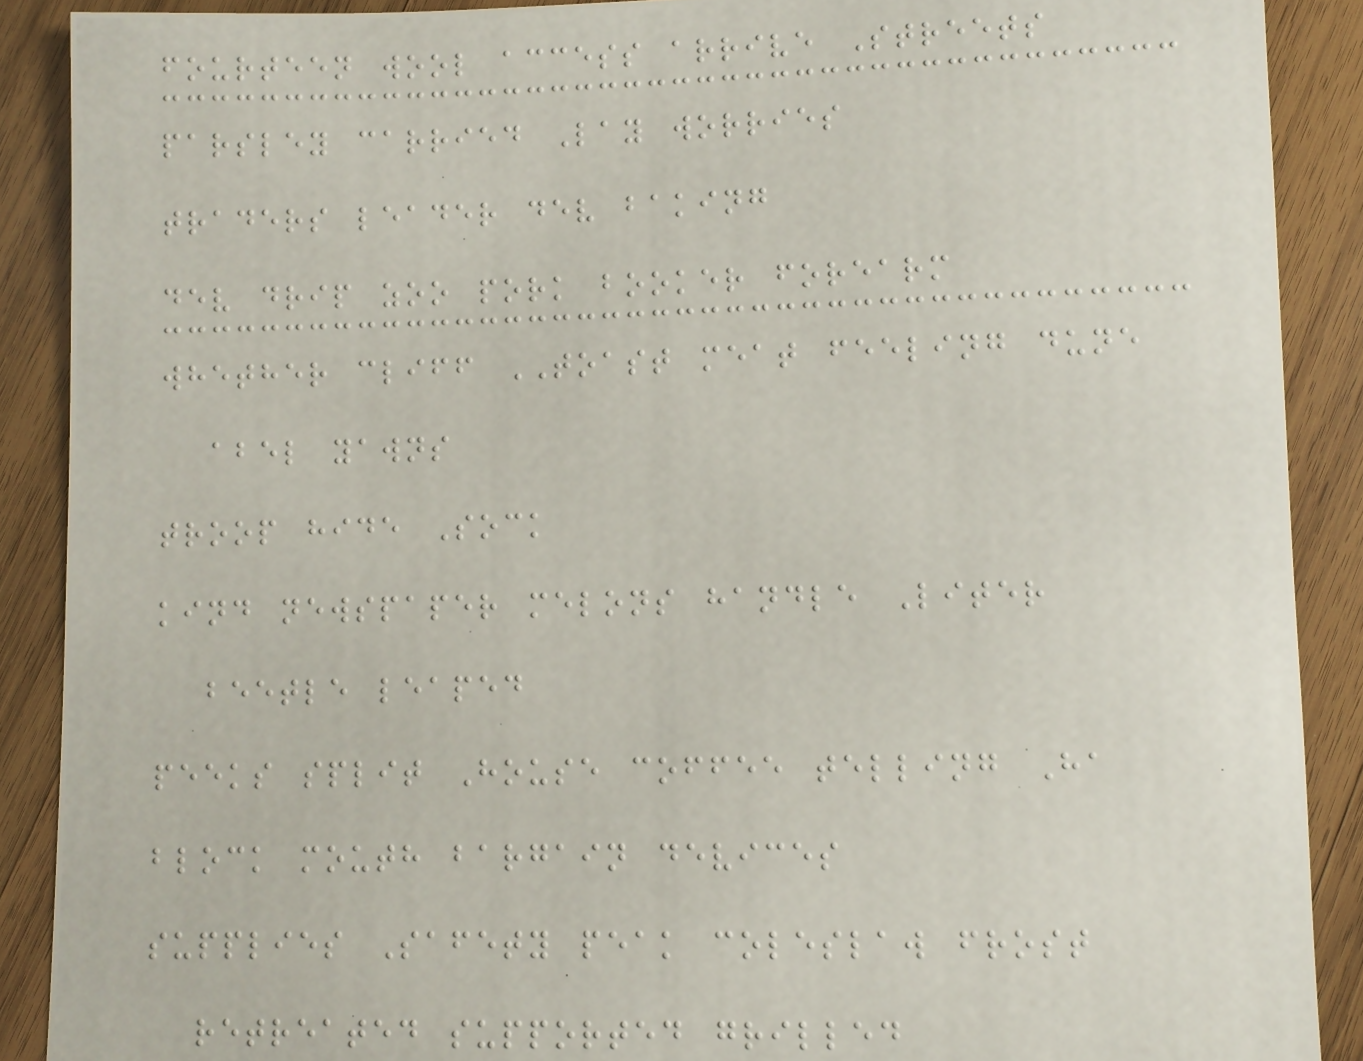fourteen wool access arrive Streets
parsley carried Lay worries
traders leader dev baking
dev drip zoo pork booker forearm
whether cliff TOAST meat feeling dune
abel yawns
troop hide Sock
kind newspaper melons handle Liter
beetle leaped
peeks split House coffee telling Ha
block mouth bargain devices
supplies Safety peak coleslaw frost
retreated supported grilled
